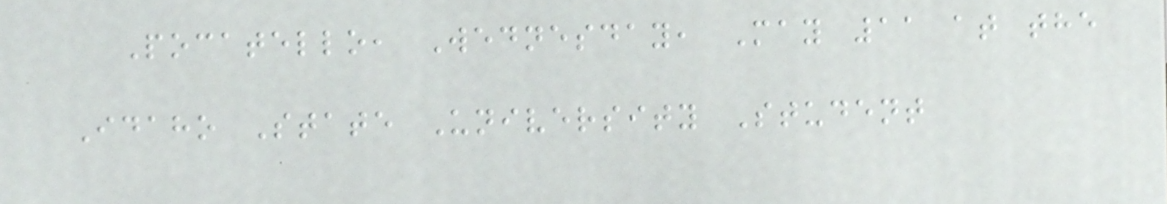Pocatello, Wednesday, May 11 at the
Idaho State University Student
